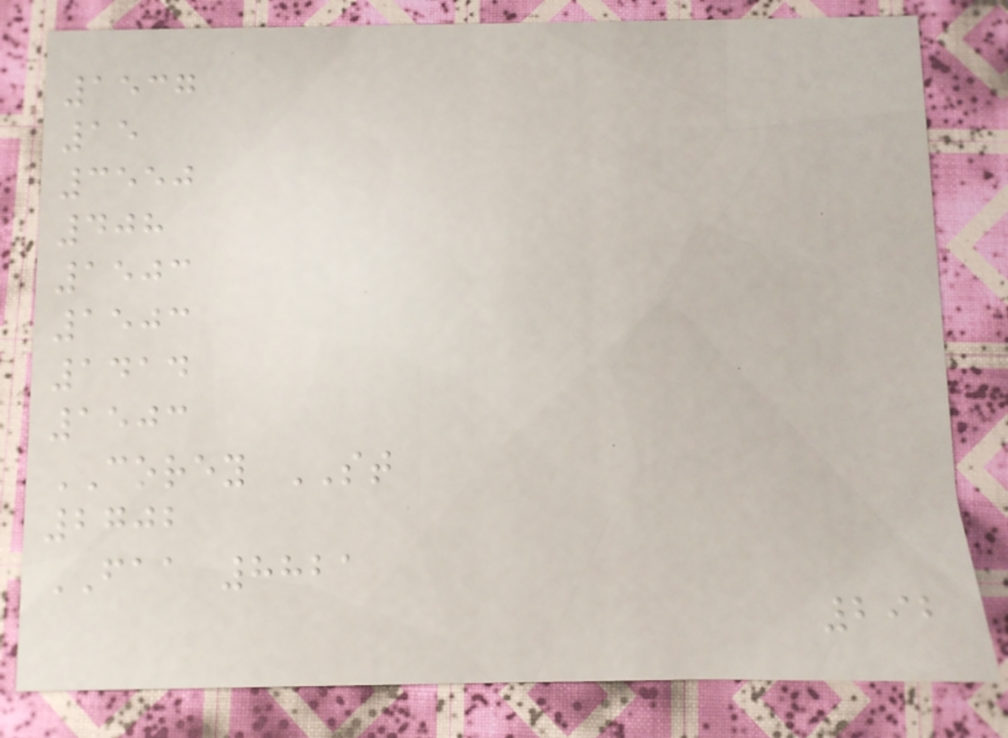1537
15
3550
408
1503
1503
1414
1503
COREY ST
2702
FAA 8821
292
